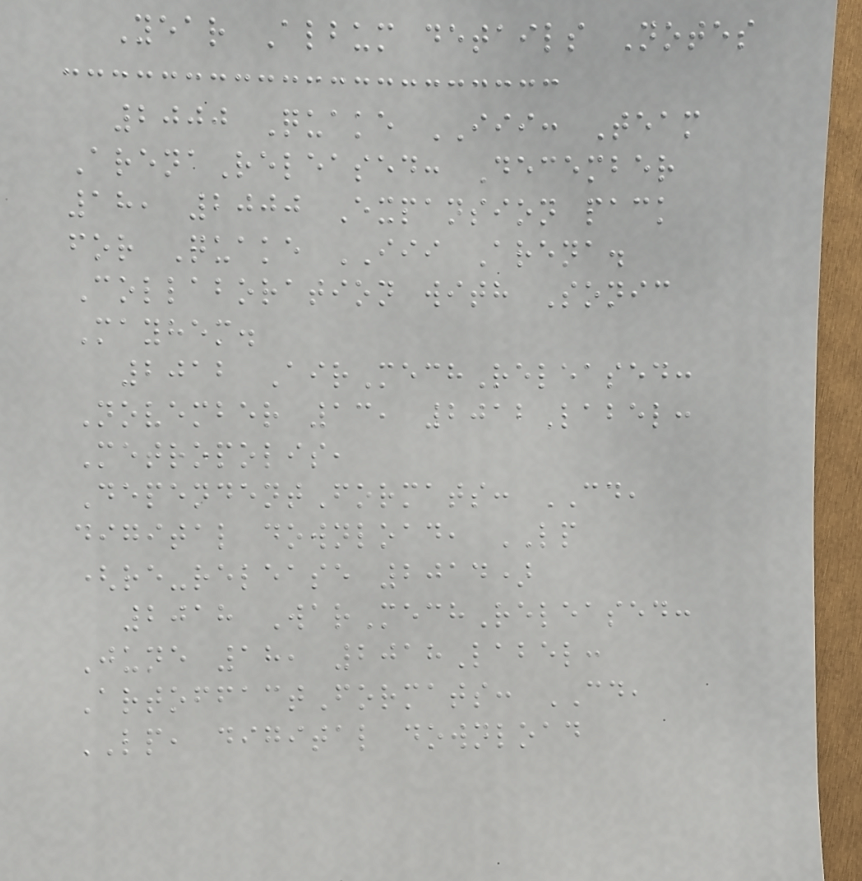Year Album details Notes
2000 Quake III: Team
ArenaReleased: December
18, 2000 Expansion pack
for Quake III Arena.
Collaboration with Sonic
Mayhem.
2012 AirMechReleased:
November 13, 2012Label:
Metropolis,
DependentFormats: CD,
digital download, LP
(re-release 2014)
2018 WarMechReleased:
June 18, 2018Label:
ArtoffactFormats: CD,
LP, digital download
